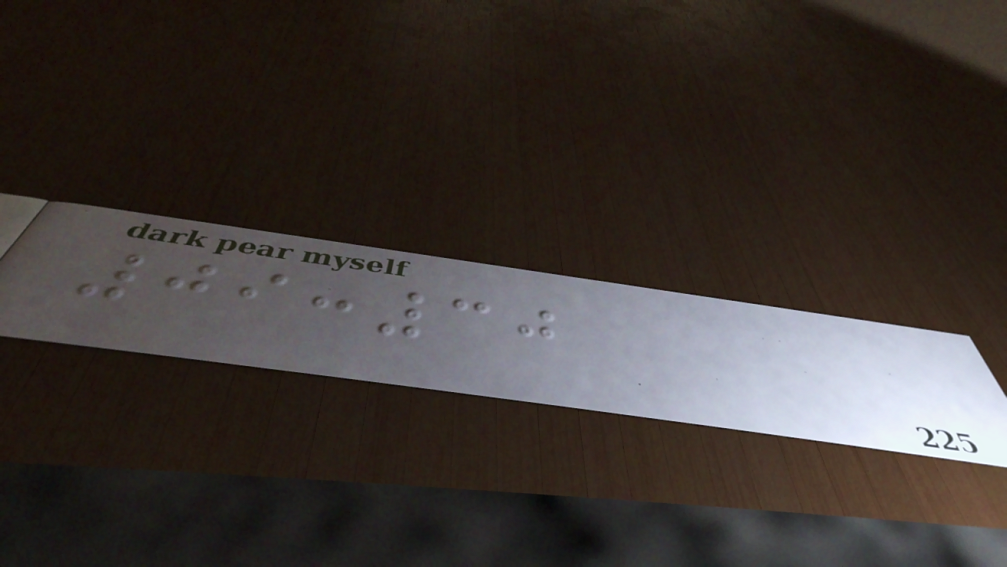09:30
